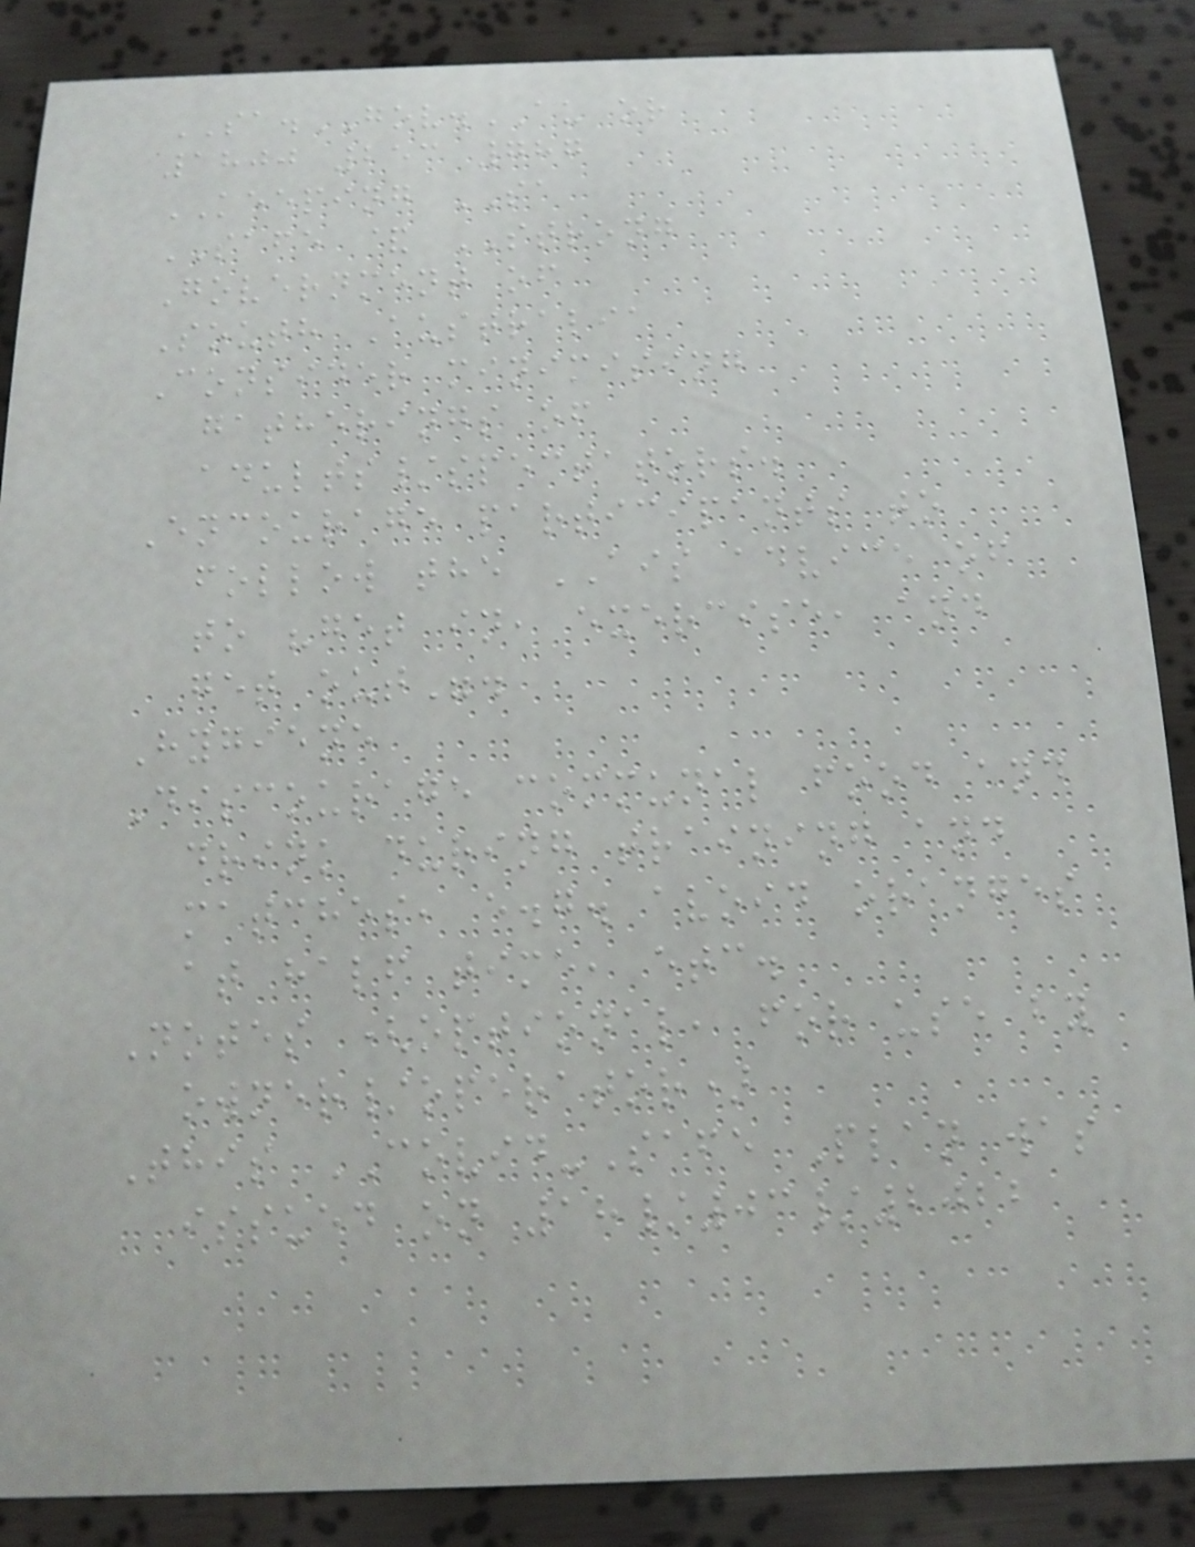SA.GOV.AU or
1800 253 787
KEEPING SA
SAFE & STRONG
Government of
South Australia
Consider minimising
gatherings of
adults/spectators.
Encourage participants to
follow the AIS advice of
to "get in, exercise, and
get out".
Hygiene
Discourage communal food and
drink during training and
matches, e.g. avoid oranges
at half time, etc.
Notes (optional, for use by
owner/operator)
This COVID-Safe Plan was
issued on 18/03/2022
